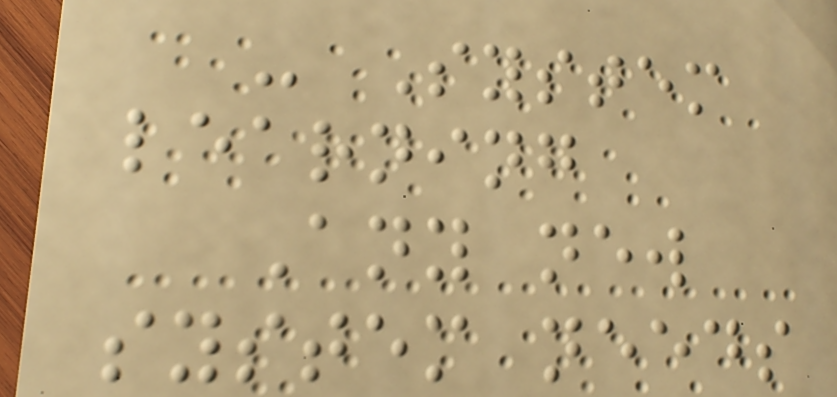- System
learning
Any new
system needs
